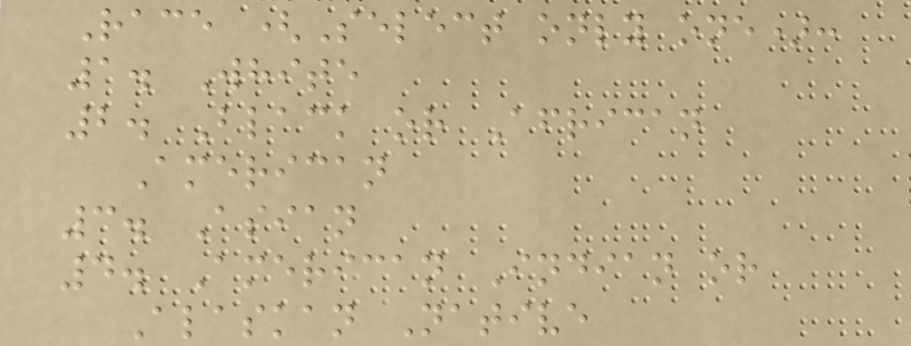Race (Select only one):
1. White
2. Black or African
American
3. Asian
4. American Indian or
Alaskan Native
